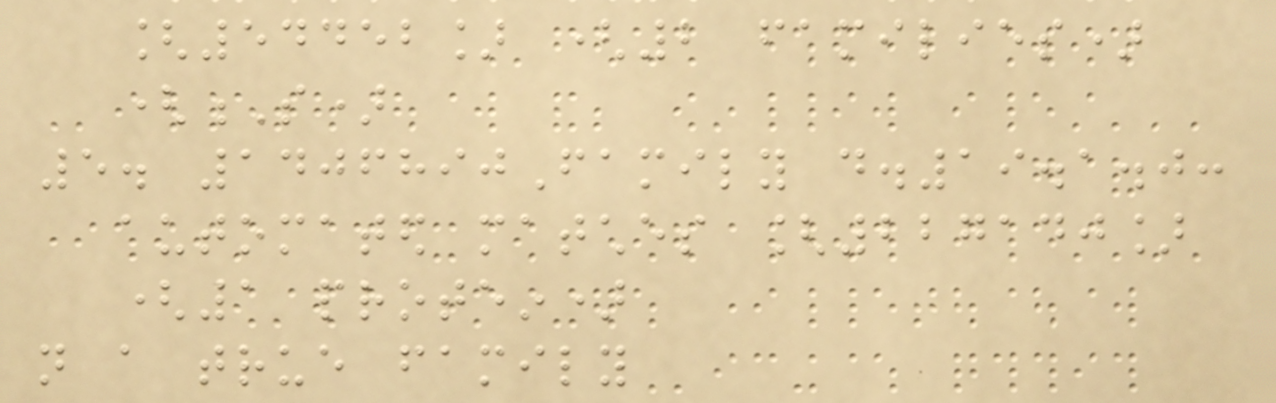[54452] (2 families)
(S)
5. 1406890Family d.19.1.0:
automated matches [227140]
(1 protein)
not a true family
